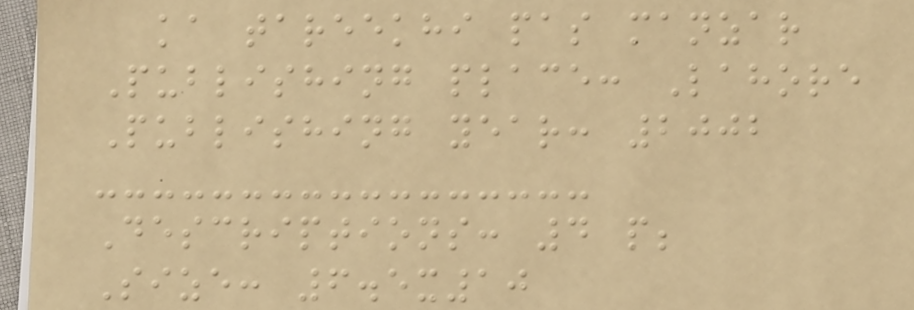ka tareekhi pas manzar
Publishing place: Lahore
Publishing year: 2002
Descriptions: 4 p;
Size: 6.5x10
